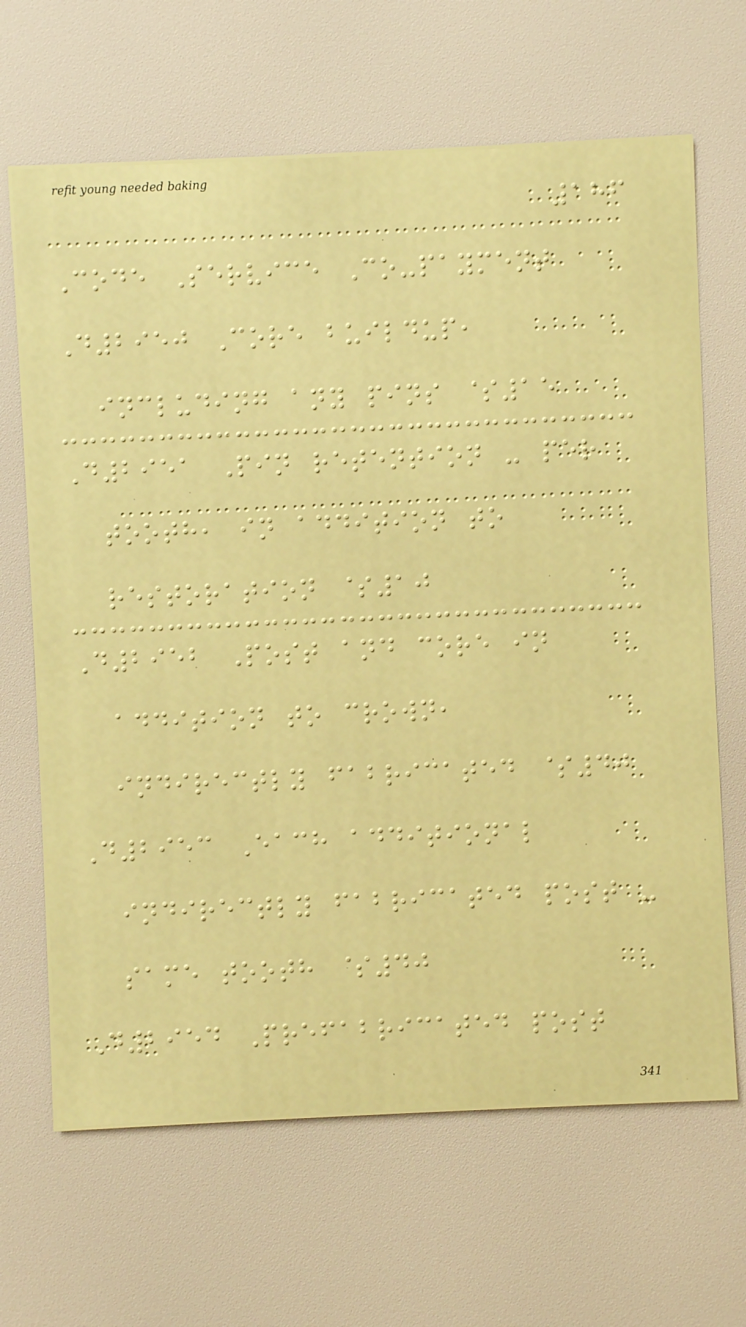186
Code Service Co-payment
D2950 Core buildup,
including any pins $15
D2951 Pin retention - per
tooth, in addition to
restoration $10
D2952 Post and core in
addition to crown,
indirectly fabricated $40
D2953 Each additional
indirectly fabricated post -
same tooth $40
D2954 Prefabricated post
